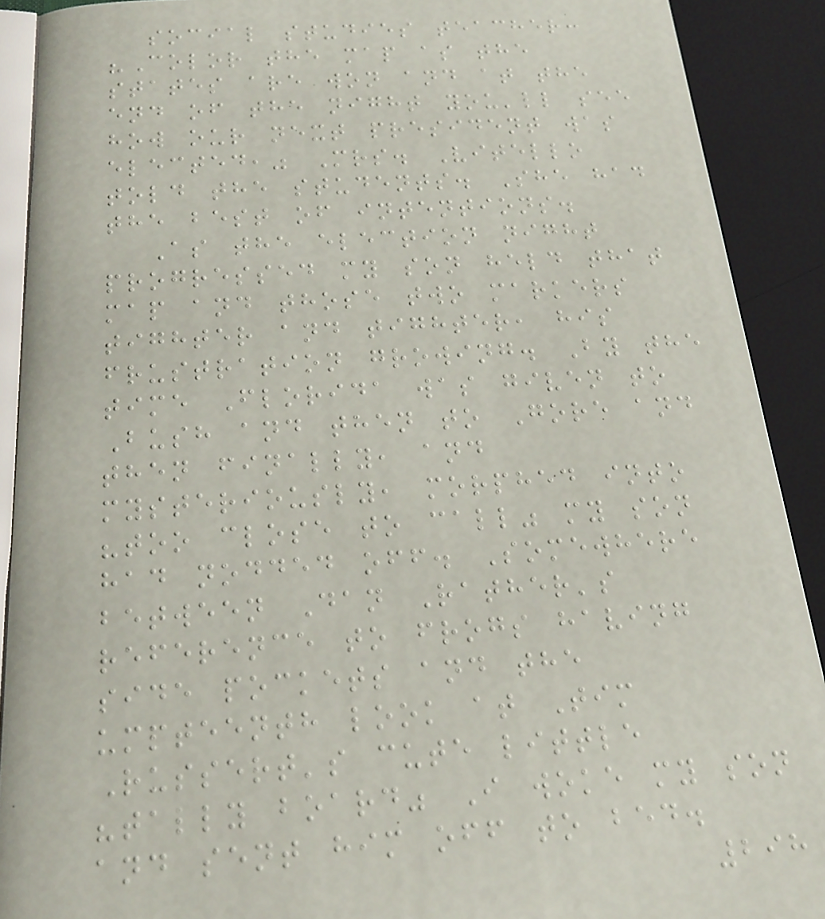social studies teacher:
"Color the map as the
states are won and at the
end of the night you'll see
how our next president was
elected," Mrs. Vitello
told the students. She had
the best of intentions.
As the election night
progressed my son held that
map and those two markers
tighter and tighter, his
frustration growing. By the
time Florida was given to
Bush and then to Gore and
then finally, and
mysteriously, morphed into
"too close to call" my son
had nodded off. Somewhere
between Dan Rather's
reference to frogs having
side pockets and the
umpteenth look at Tim
Russert's cute little
"tally board" I woke my son
and sent him off to bed.
298
